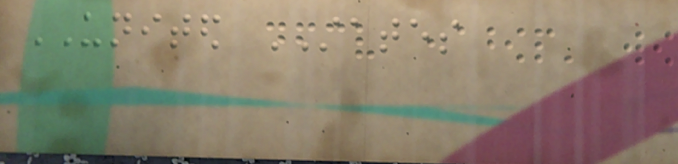UNITED STATES
